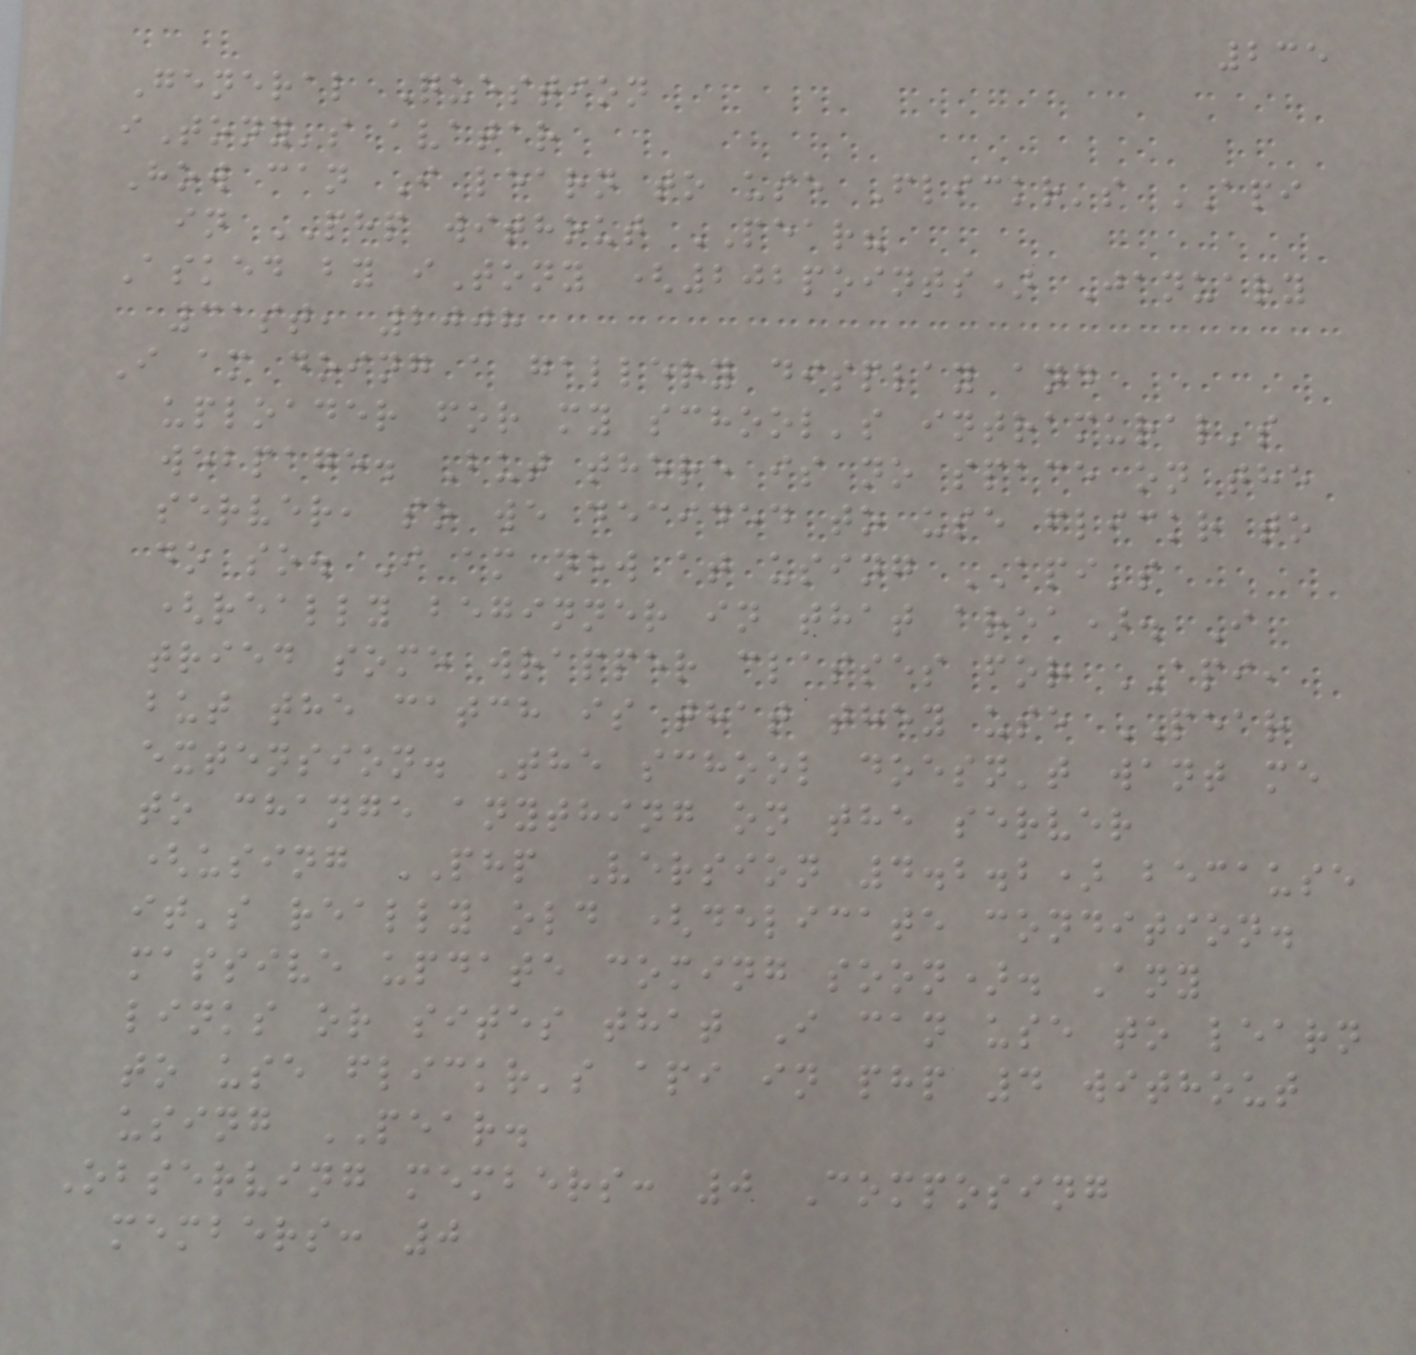235
General Question
iTony's avatar
How can I learn to use Flickr's API
in PHP without PEAR?
Asked by iTony (202points) January
31st, 2008
I am doing a gallery display and
uploader for my school's intramural's
webpage. But there is no space on the
server, so we decided to use flickr to
do so. I am new at using API's
(really beginner in that area). I
tried some wrapper classes for API,
but the catch is that they use PEAR
extension. The school doesn't want me
to change anything on the server
(using PHP Version 4.2.2) because
it's really old (delicate condition.
massive update coming soon). Any
links or sites that I can use to learn
to use flickr's api in php 4 without
using PEAR.
Observing members: 0 Composing
members: 0
